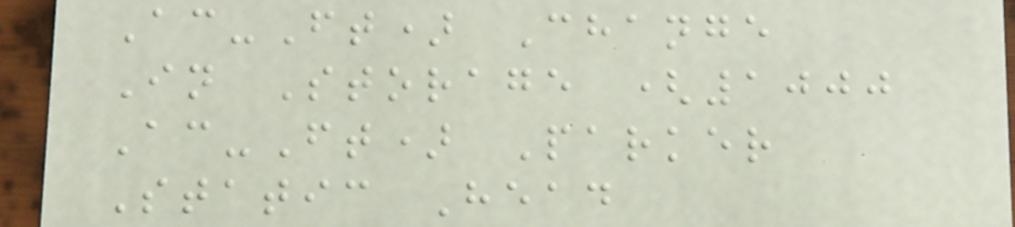Ac-Ft) Change
In Storage (1000
Ac-Ft) Parker
Static Head
